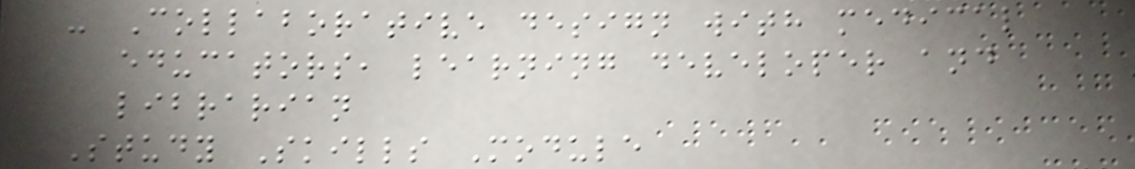- Collaborative design with medical
educators, learning developer and
librarian
Study Skills Module
